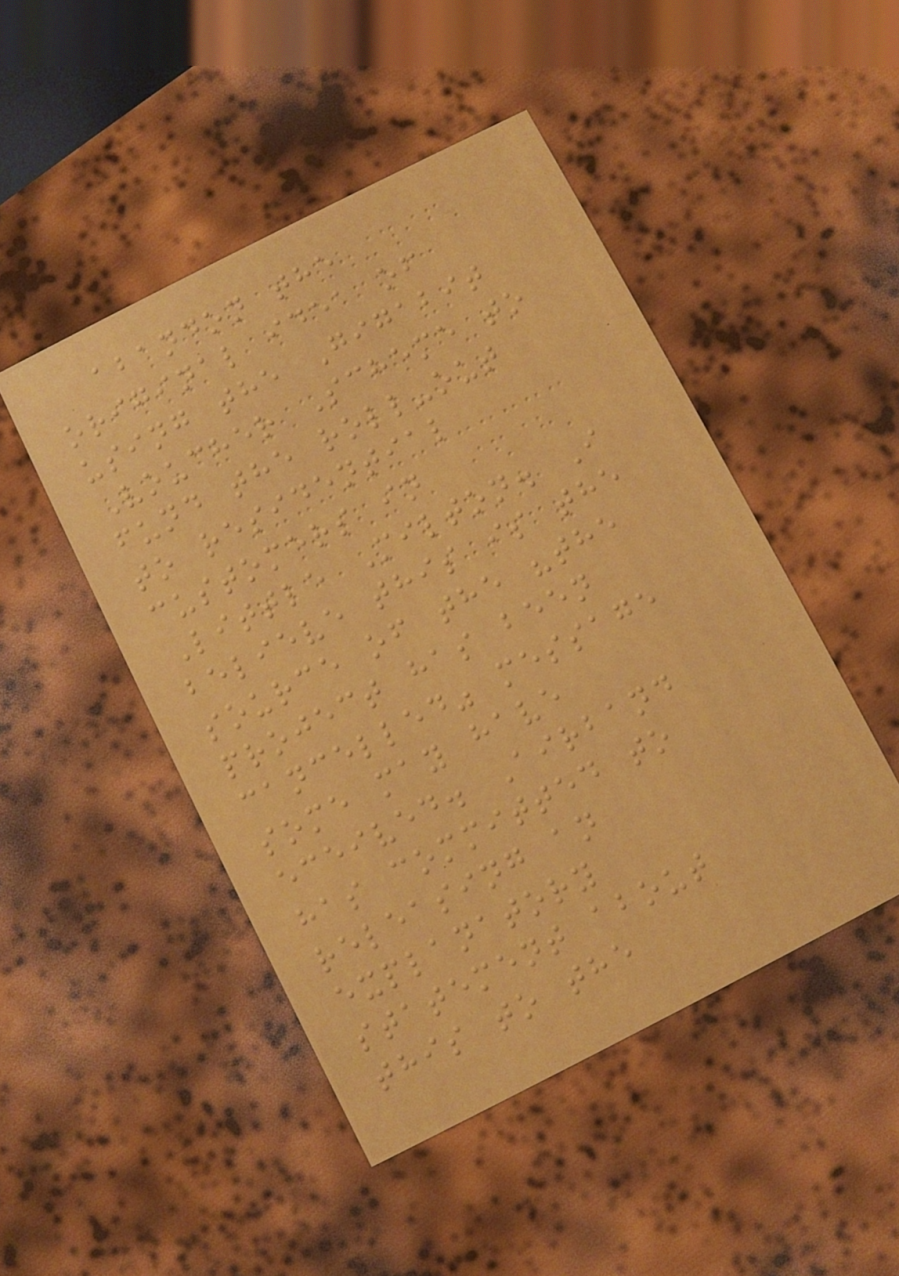abandon the
original idea of
using the Gigabit
Voucher Scheme to
fund the roll-out
to residential
customers in
Little Milton. I
believe this is the
source of the "the
project has been
cancelled" message
some may have
eceived. Airband
has committed to
releasing an
explanatory
statement about
this to the
